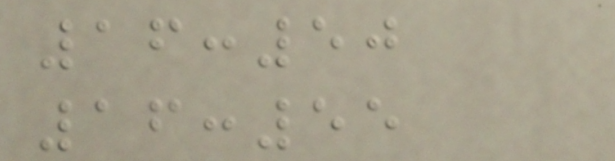16:50
16:55
